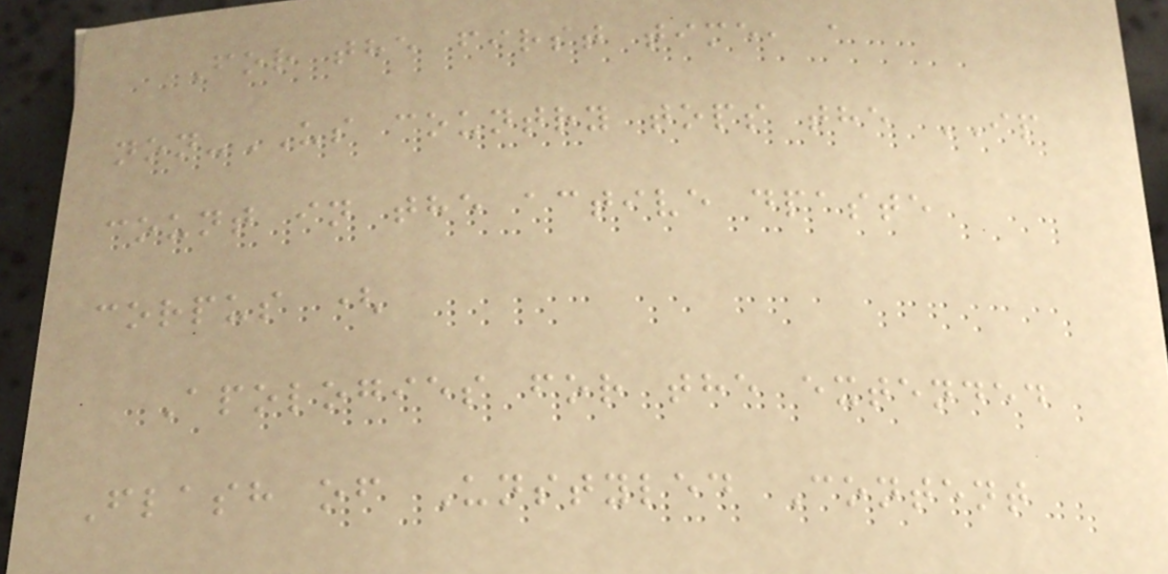For the first time, a
non-US country tops the IP
count in the active dpaste
corpus (
Apologies for the extended
Flash of Unstyled Content
